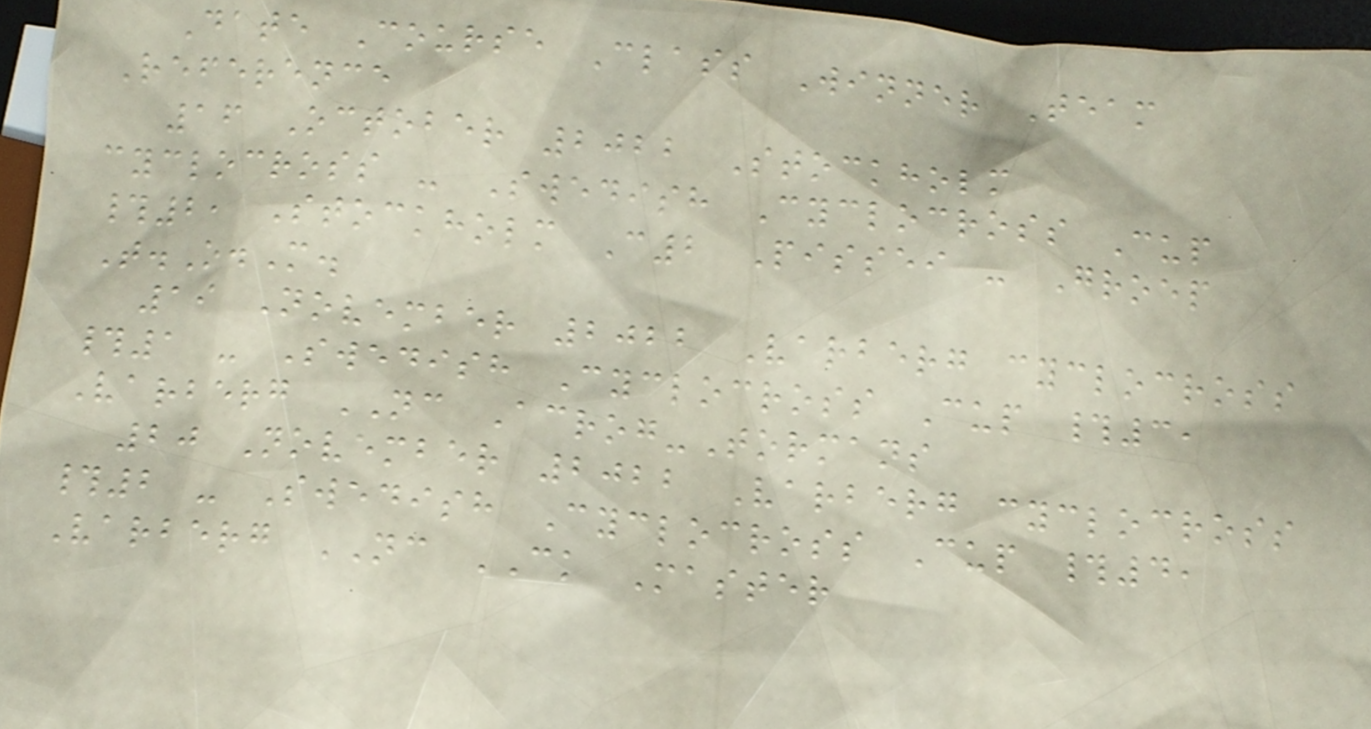Date Course Class Winner Team
Reference
16 October 2022 Stockholm
cyclocross - Swedish Cyclocross Cup
#2, Stockholm C2 Pissei - Groep
T.O.M.
19 November 2022 Varberg cyclocross
#1 - Swedish Cyclocross Cup #3,
Varberg NC Acrog-Tormans
20 November 2022 Varberg cyclocross
#2 - Swedish Cyclocross Cup #4,
Varberg NC CK Master
